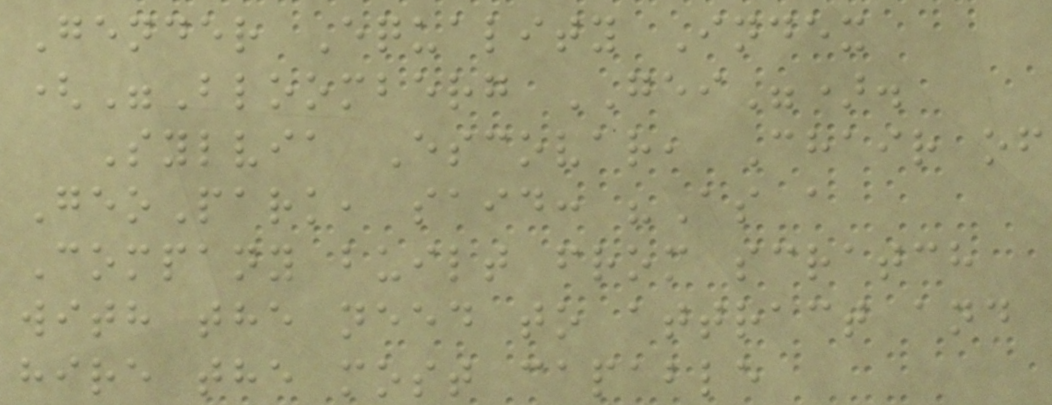Gender Equality Index
("Bloomberg GEI").
Sylvia Escovar, Chair of
GeoPark, said: "As a
Company built from scratch
with the need to attract and
hire the most capable
